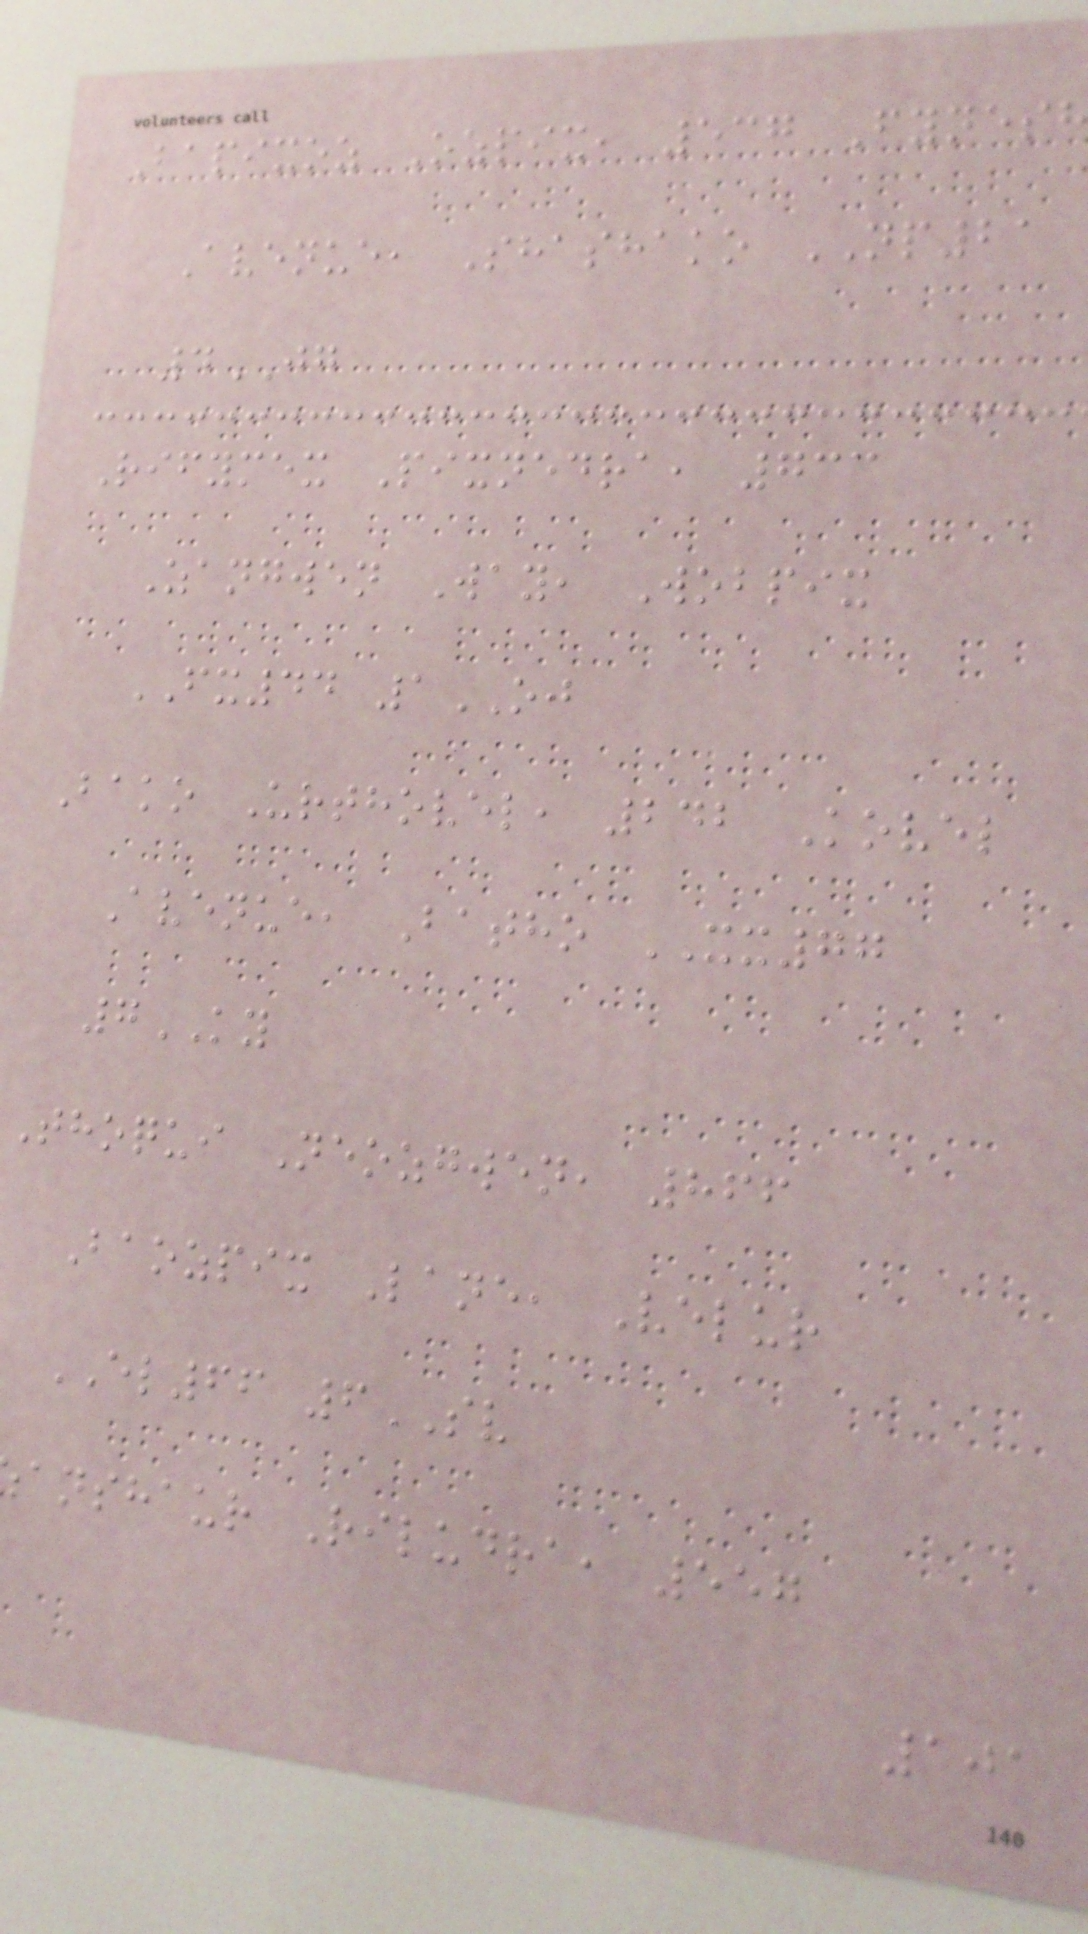Bapixoz Ozpix, 537 Fynes
Avenue, Shashako NP21
4JG
Rifymex Pixnedra, 733
Zangwen Way, Wobpix
FX44 1OJ
Bako Urthovel, 242 Kovel
Avenue, Batho XX77
7KY
Thoqui Neozgwen, 866
Baozpix Lane, Velur
EL66 6SV
anshaur Riludra, 557
101
